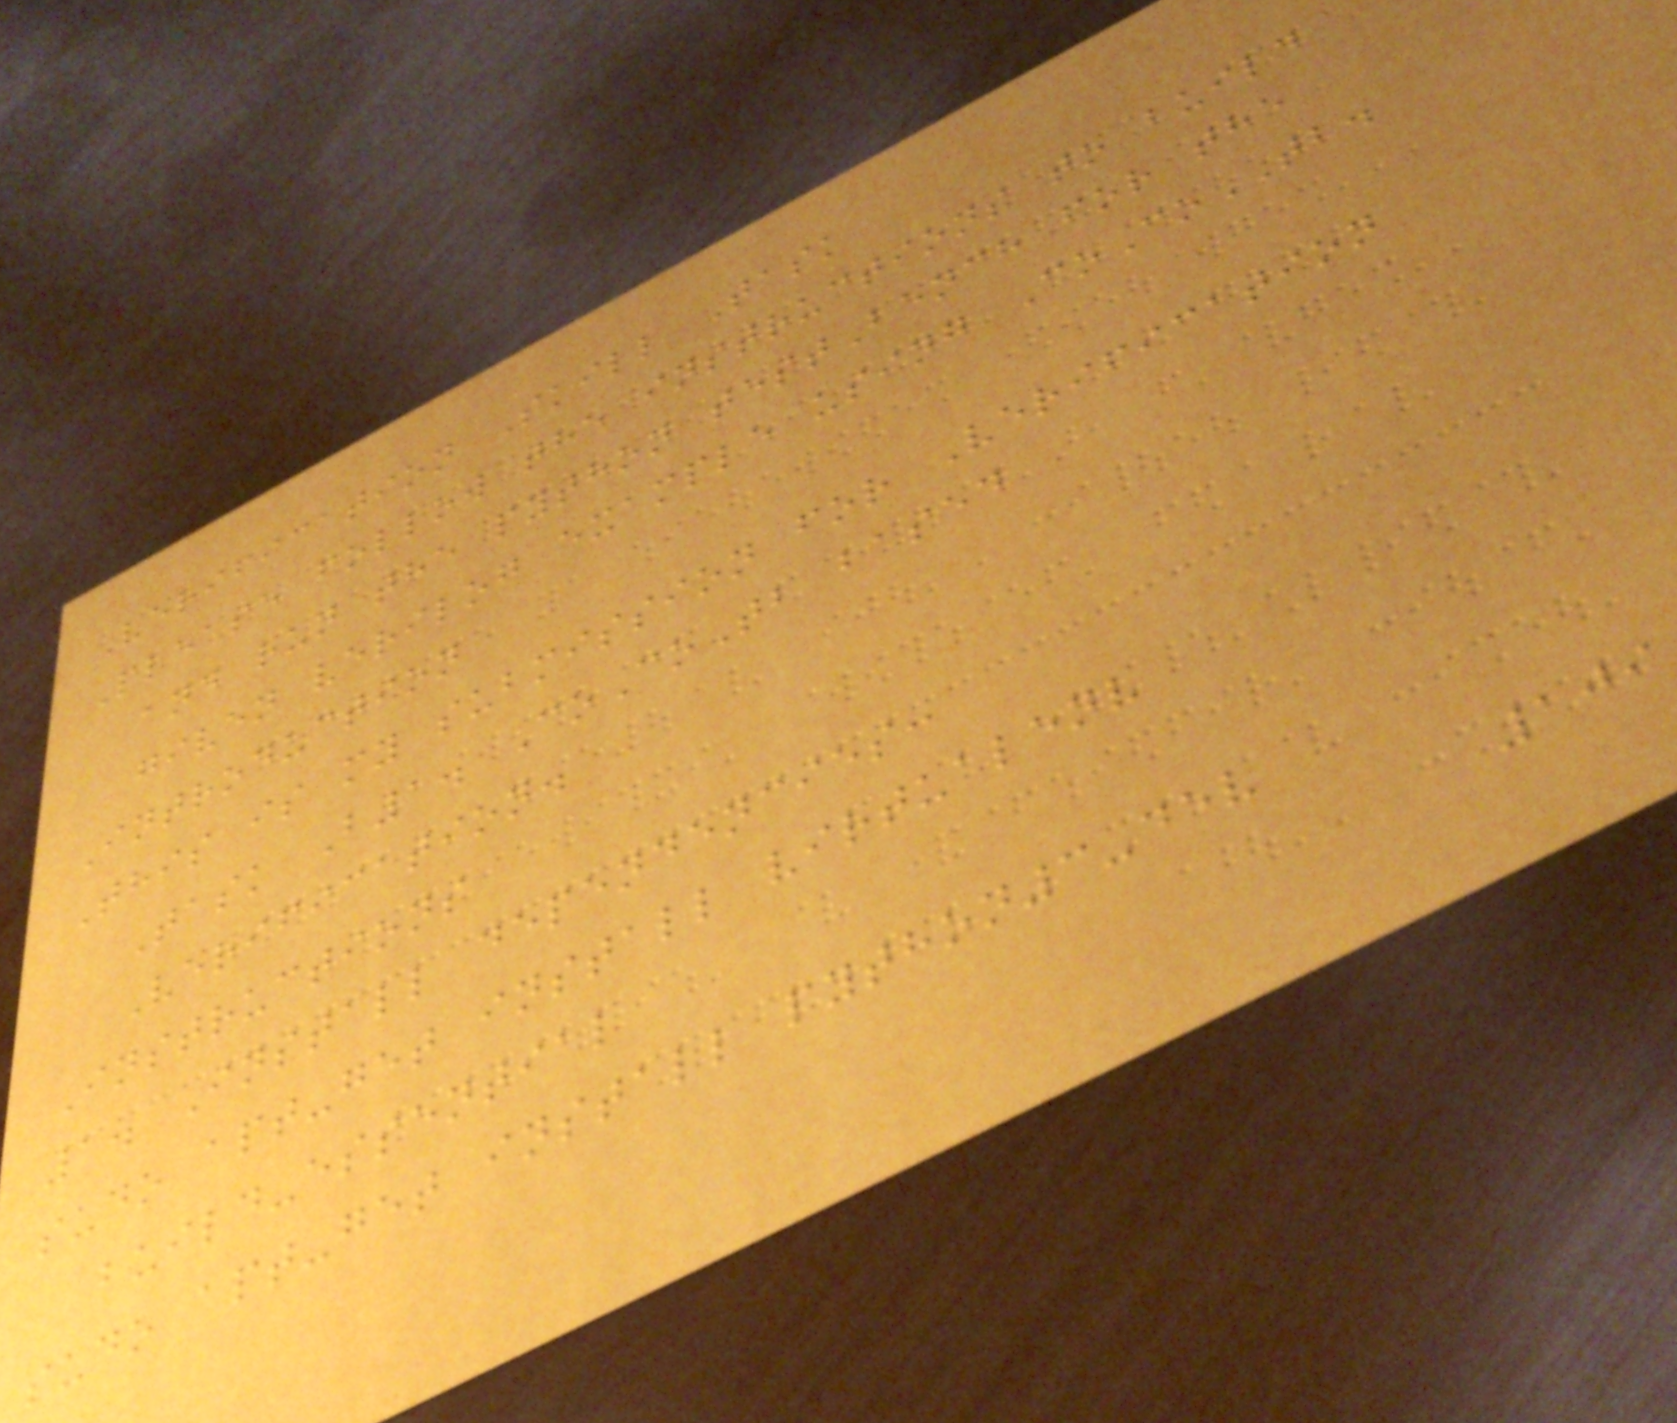Verification Skill Task
Please follow the instructions to build
and run the python testBench for the
given verilog example using CoCoTB.
Introduction
This is my submission for Verification
Task B1. CoCoTb based
Verification.
Instructions
1. Install dependencies:
sudo apt-get install virtualenv
build-essential
sudo apt-get install python3-dev
109
